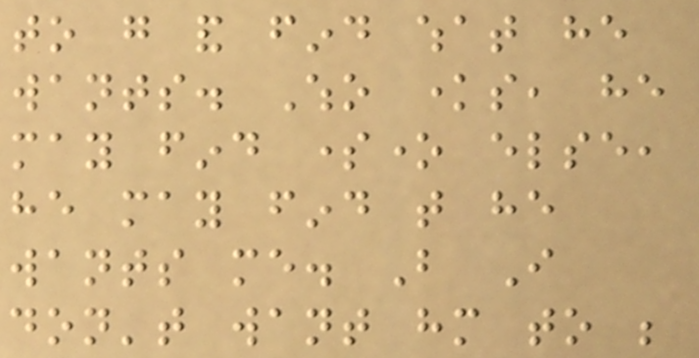to go and find what he
wants. Who knows, he
may find someone else,
he may find that he
wants me. But I
don't want him to be
